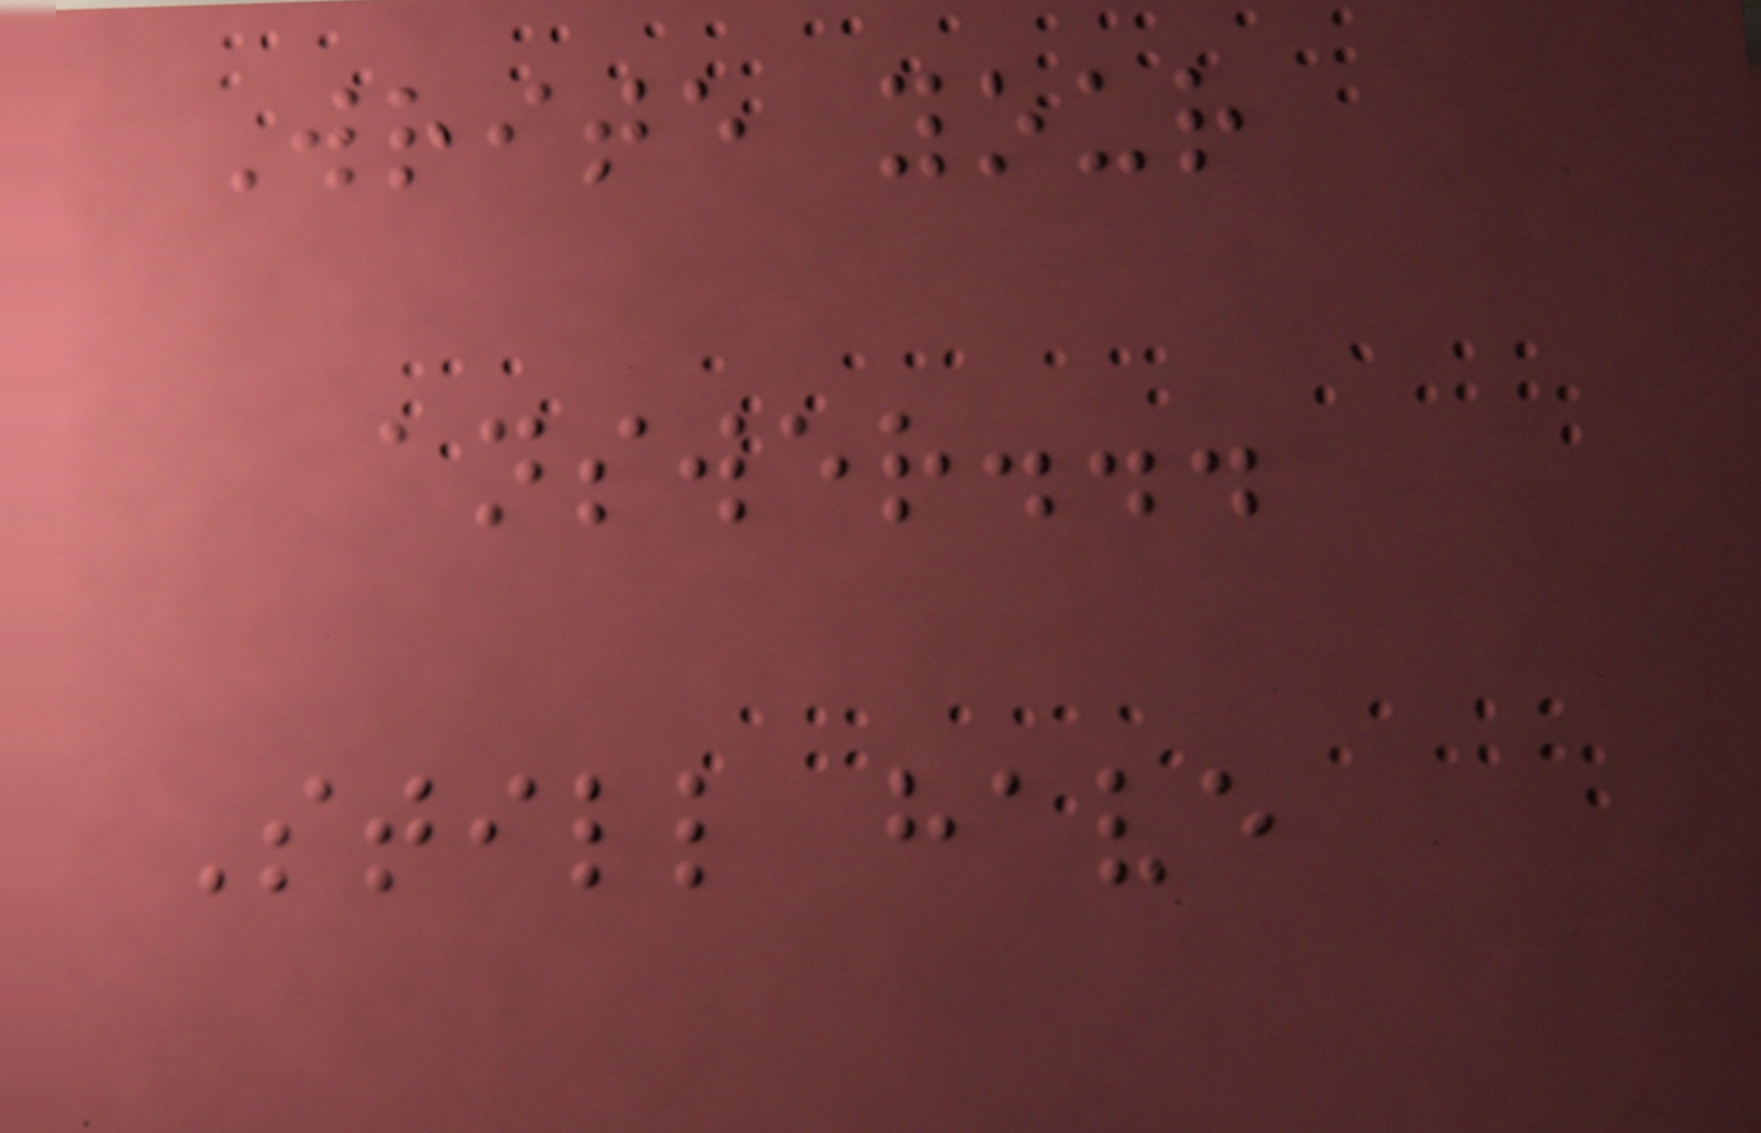Write your
answer...
Still have
